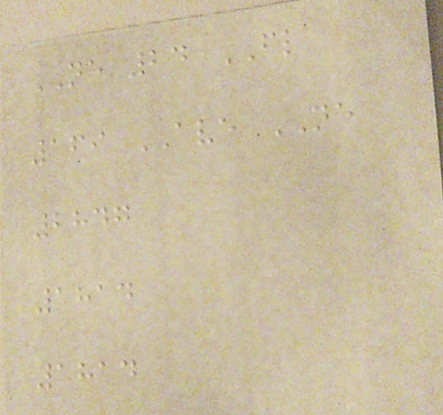NE 24 FL
169 AVE NE
2847
1814
1814
